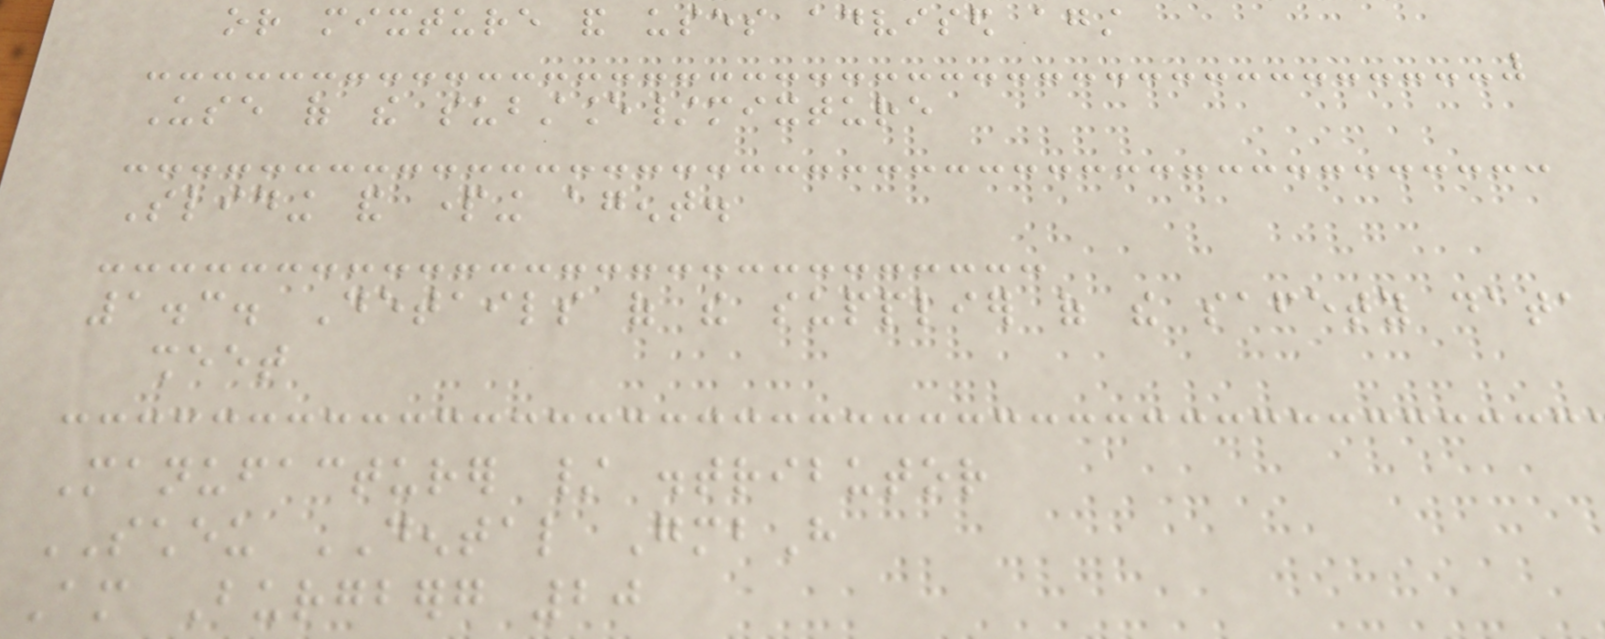or mixture and uses advised against
Use of the substance/mixture
Sliding and parting agent.
1.3. Details of the supplier of the safety data
sheet
Manufacturer / distributor
SCHEU DENTAL GmbH
Am Burgberg 20
